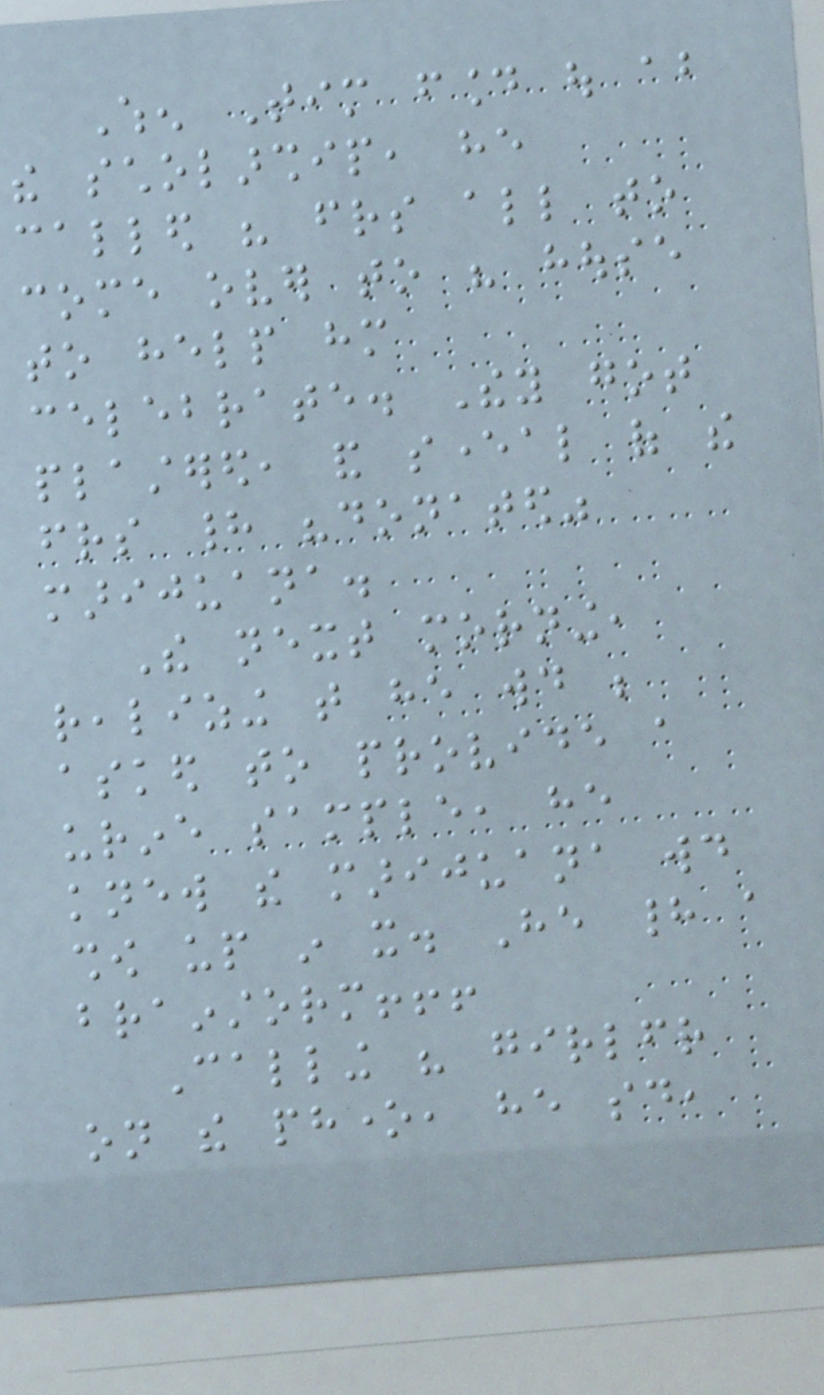When Tim found out about
the scholarship, he
called his friends all to
come over to his house
to help him
celebrate. They got
plastered, and several of the
friends had "donated"
marijuana.
The next morning,
realizing that he would be
asked to provide a
urine sample, he
knew the marijuana would
show up in it. He had a
brainstorm!!!
Calling his girlfriend
on the phone, he said,
